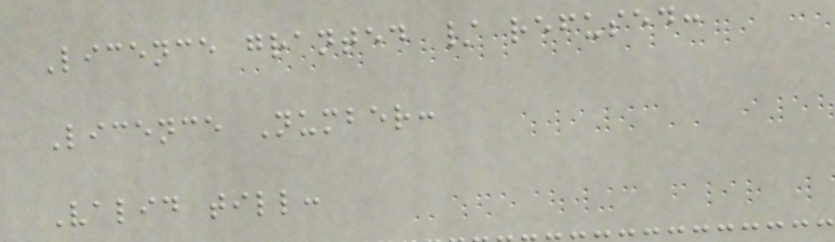Licence granted / refused:
Licence Number:
Valid till:
